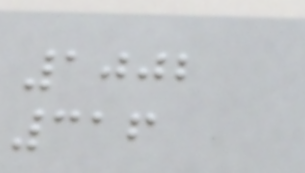1002
316
